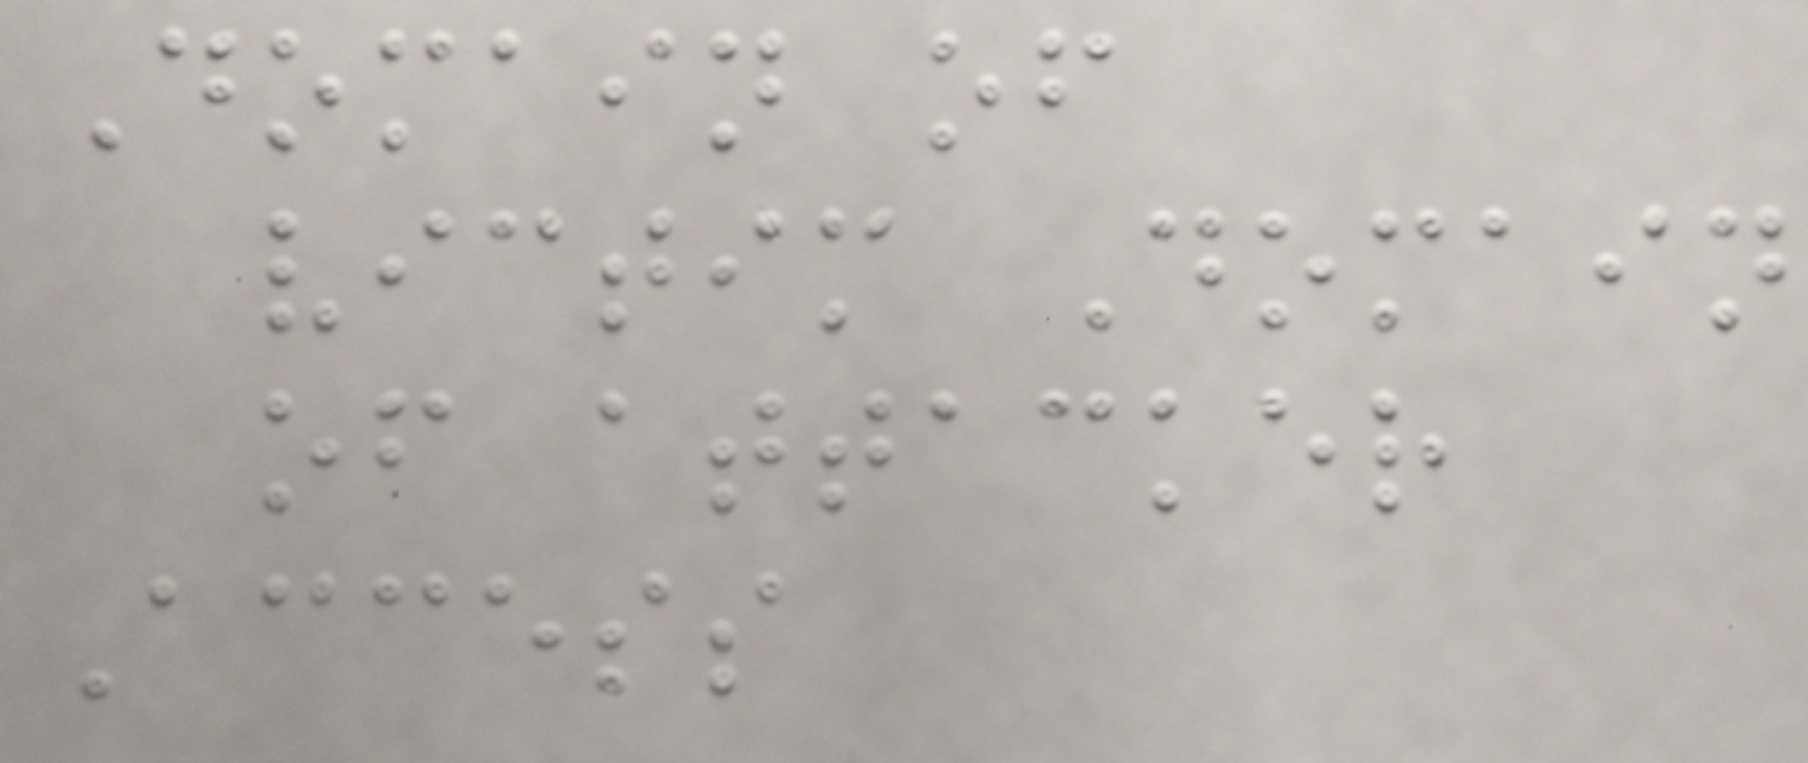Domain of
victim Domain
of attacker
Access
